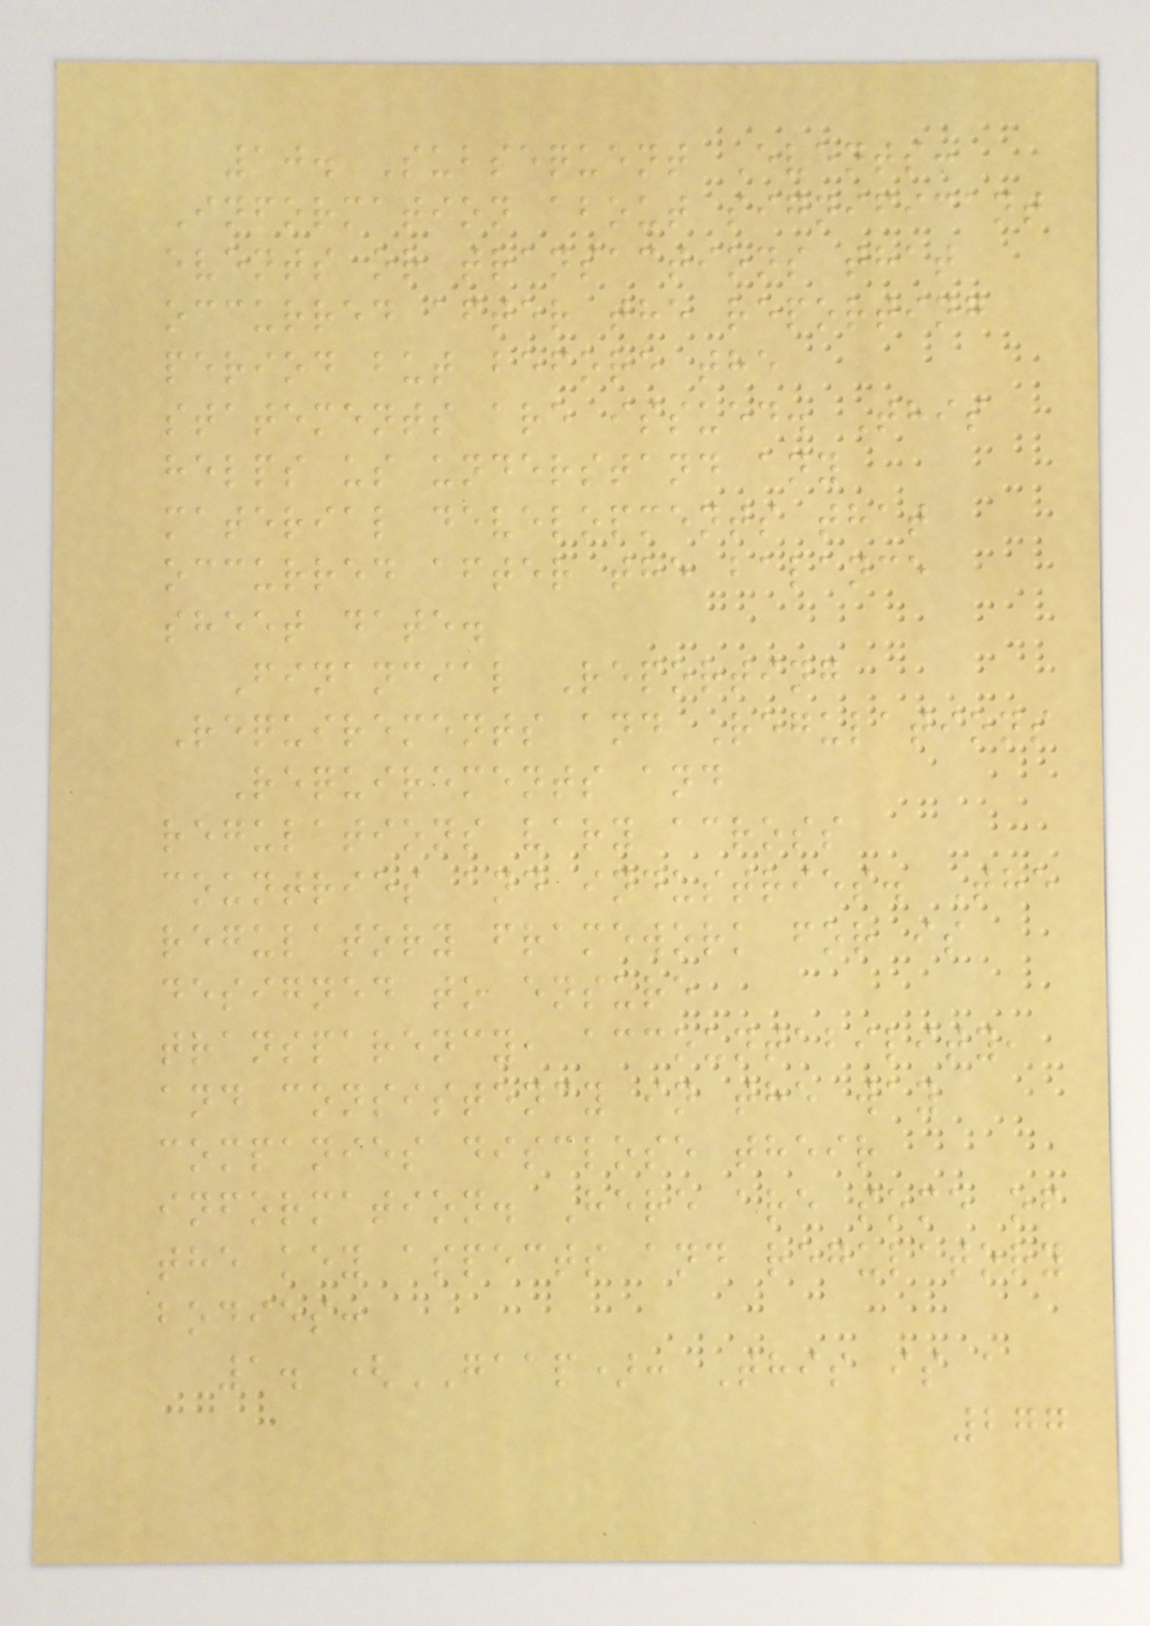10. Subsequent Events:
Information about significant
events or transactions that
occurred after the reporting
period but before the
statements are issued. This
helps us understand any
material developments that
occurred after the balance
sheet date.
Financial Reporting
Requirements and Regulations
Requirements and
regulations vary across
countries and industries. The
regulatory framework for is
designed to ensure
transparency, accountability,
and consistency in the way
companies disclose their
information. Here are some of
the key aspects and regulatory
bodies:
1. (GAAP): This is a
277
